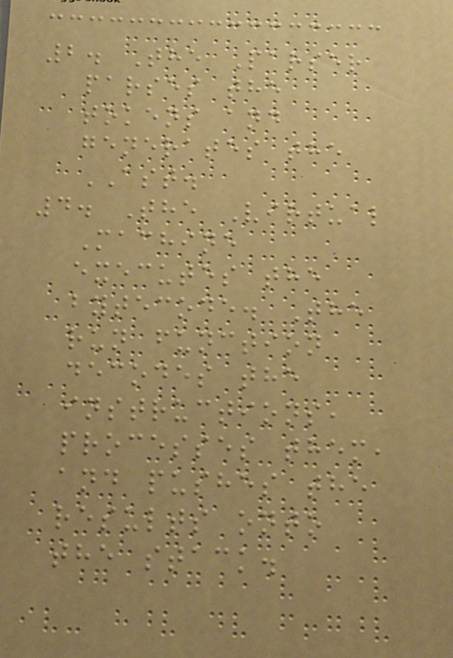2. The Parser
parses the
tokens and
generates the
AST.
4. The Virtual
Machine
executes the
bytecode. The
run function
decodes the
instructions,
processes them,
and pushes the
results onto
the stack.
